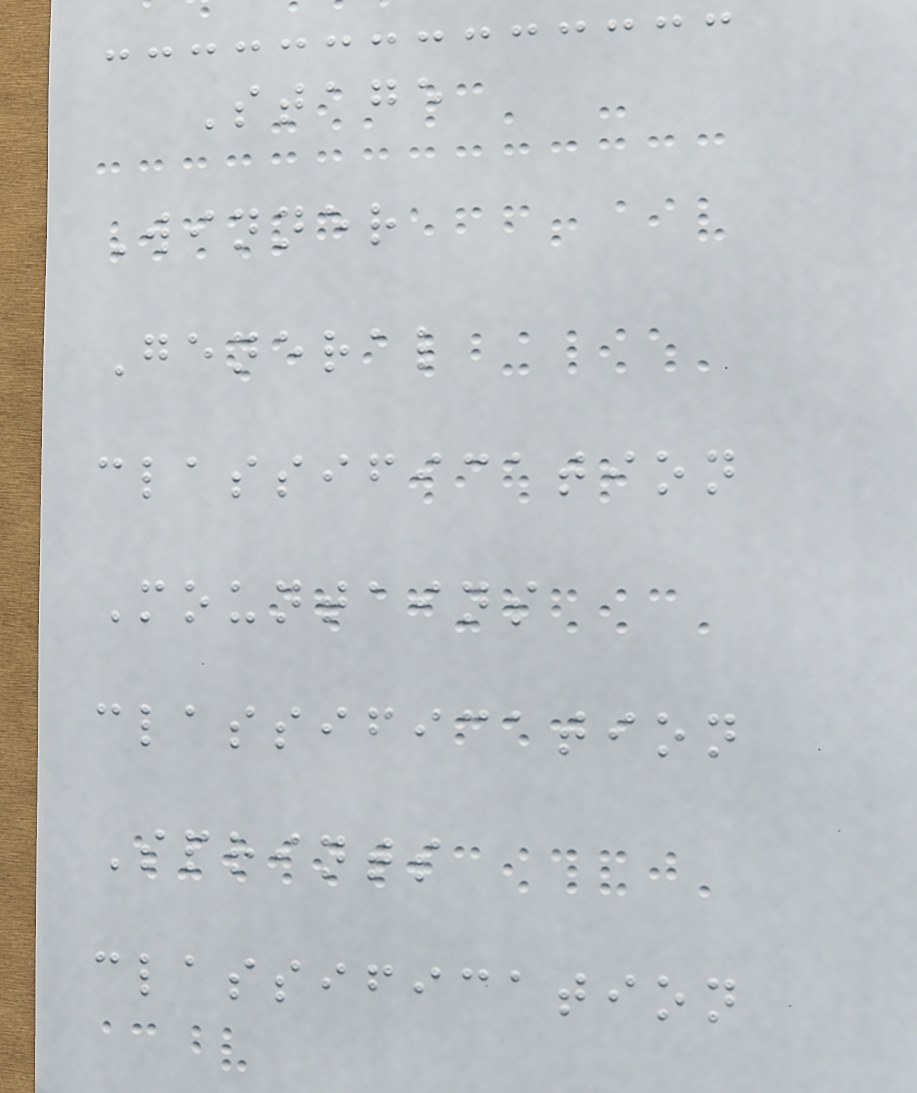Stage
Winner
General
classification
Mountains
classification
Sprints
classification
